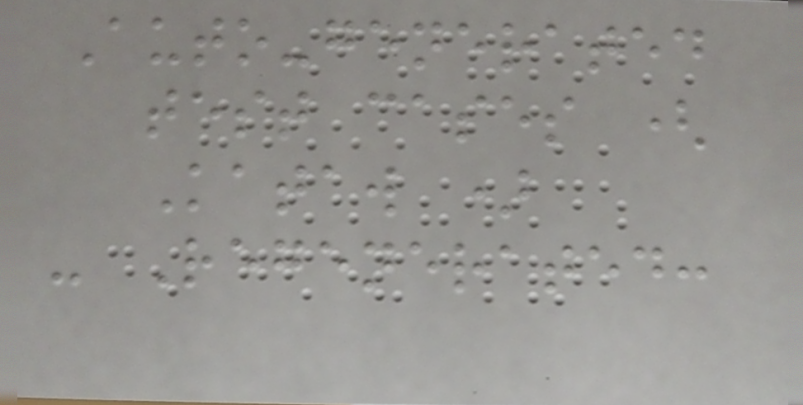Auto-generated
test cases (
Kataw )
- Regenerated:
